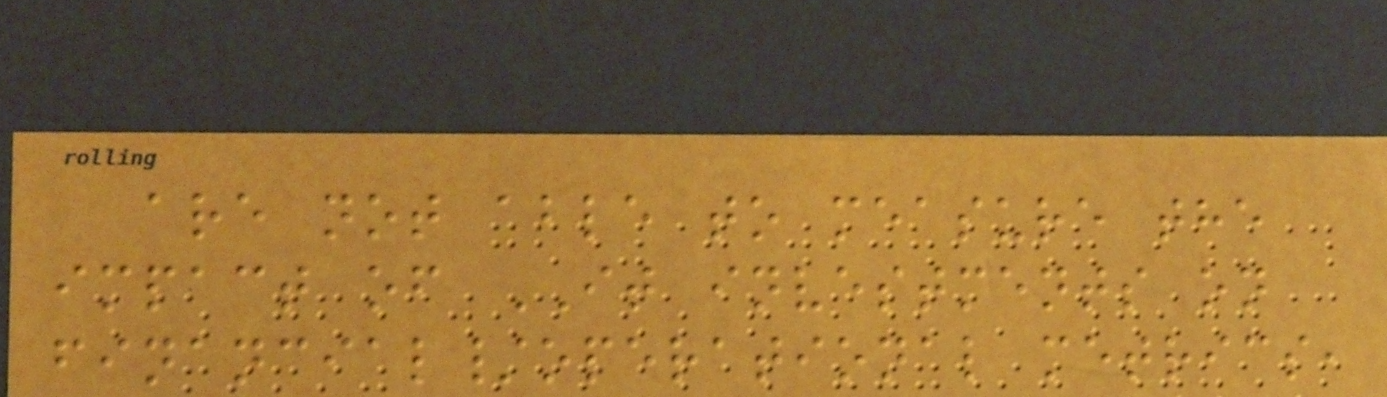are not able to measure the
impact of IT investments on
financial/operational metrics,
